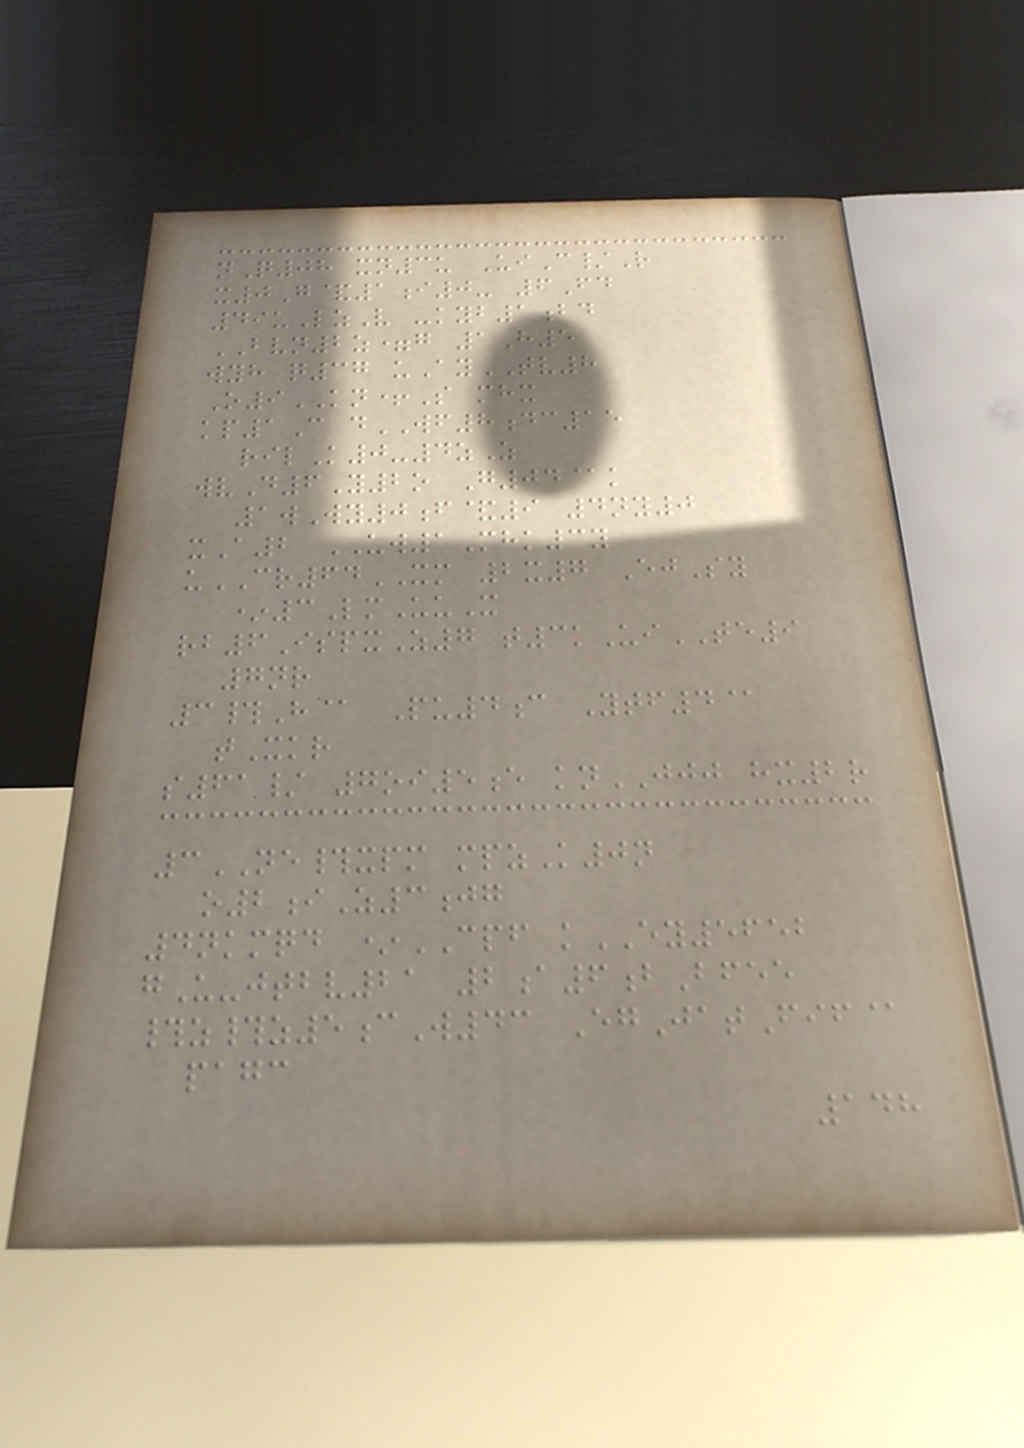nQ08 xn3u UiC/R
x0G&1i0- 6Fd
49uLzV -kyb1bd
BVN2z=g 1H5
wyh q37 uAyTV8
O9KN+S mhx
kp1C dWF8dc15
rilK0-4zZ
wvD6Y2o G04@k
1wWy0f&9 4ny0
xA2 UW1Mhk3y
uCR64XM 2x7 EjSy
*3LmUuX
rb6IspxZ7 t3kUiTE9
7nr
3#H@ Pu4c Ytf4@
tXkr
s61/ 7oi5e knJJJ hx2r
3NE#xpm mpzK0n
o2iZ3jg
4nkmqd *CPF kEY5652
gU-jtbv21 2a6bBfee
#z#z5cW43 EgJatFif@
pagc
148
